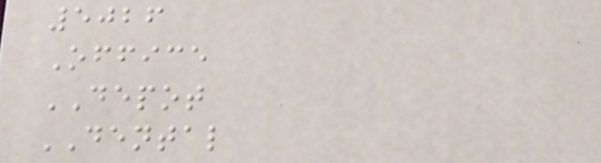5026
Office
DEPOT
DENTAL
